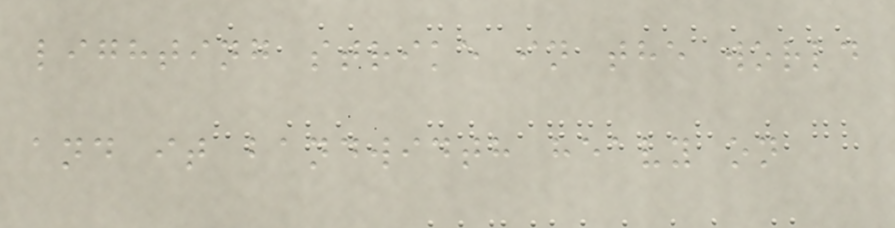lighting strike in the world
and it bandwidth heavy on
